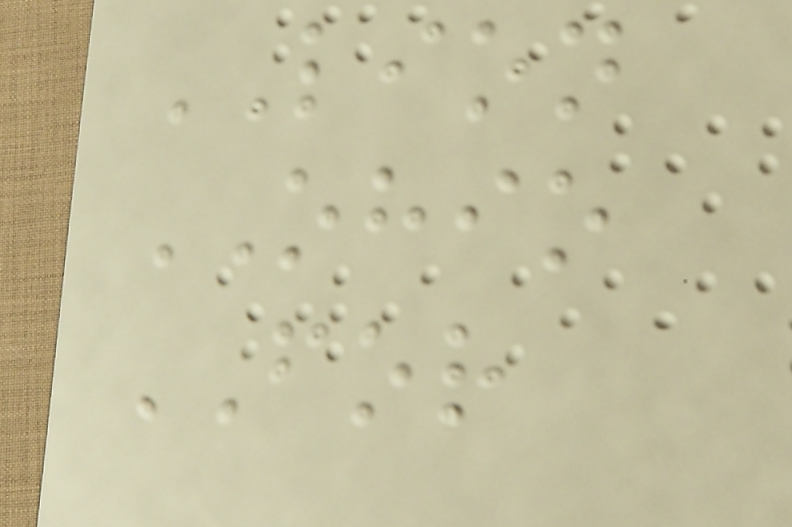LION
OHIO
FOR
